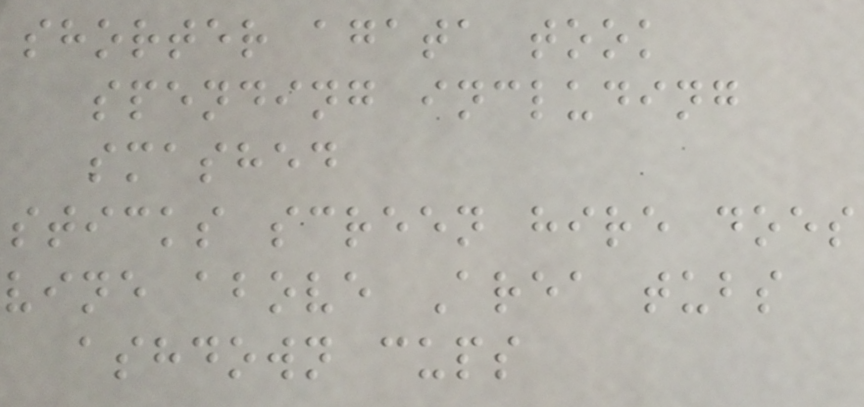shorter agata took
spending including
smashed
sticks screen hire does
vine above Area tubs
ashdown cups
